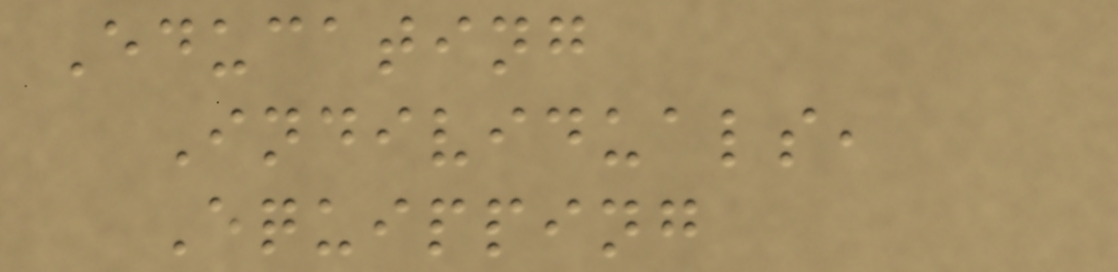Educating
Individuals,
Equipping
